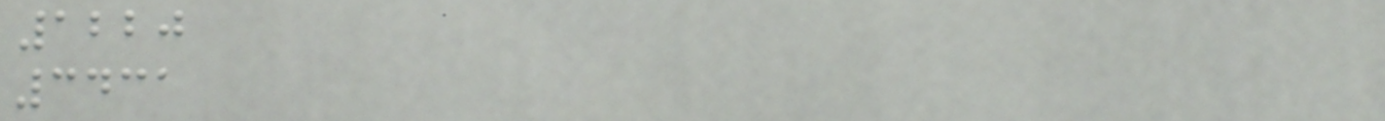1220
3431
